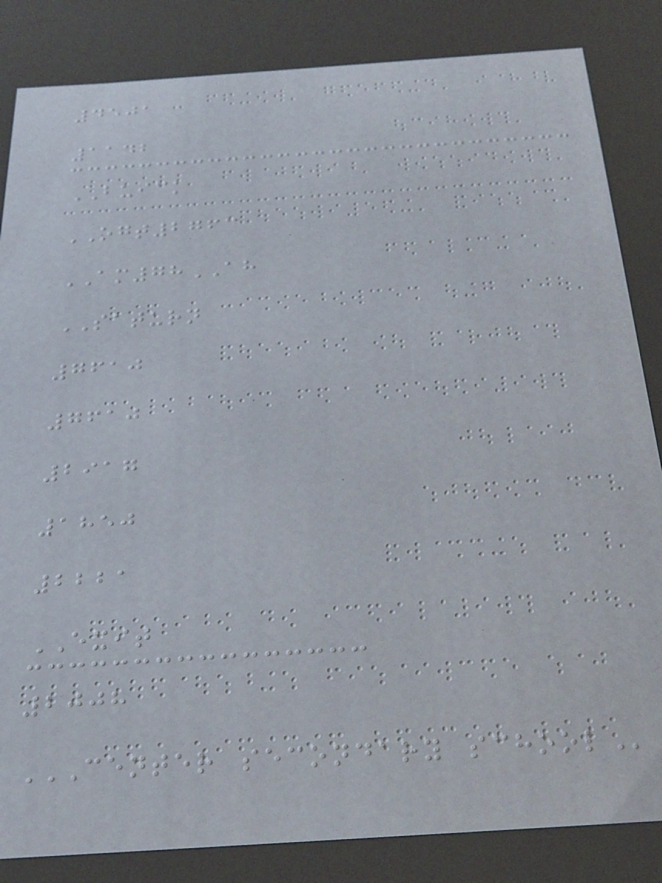4501
1142
BUICK
OGT2763
AM78AH
SATURN
7610
7610
2917
1850
2221
EXIT
2008
CENTER SECONDARY SCHOOL
